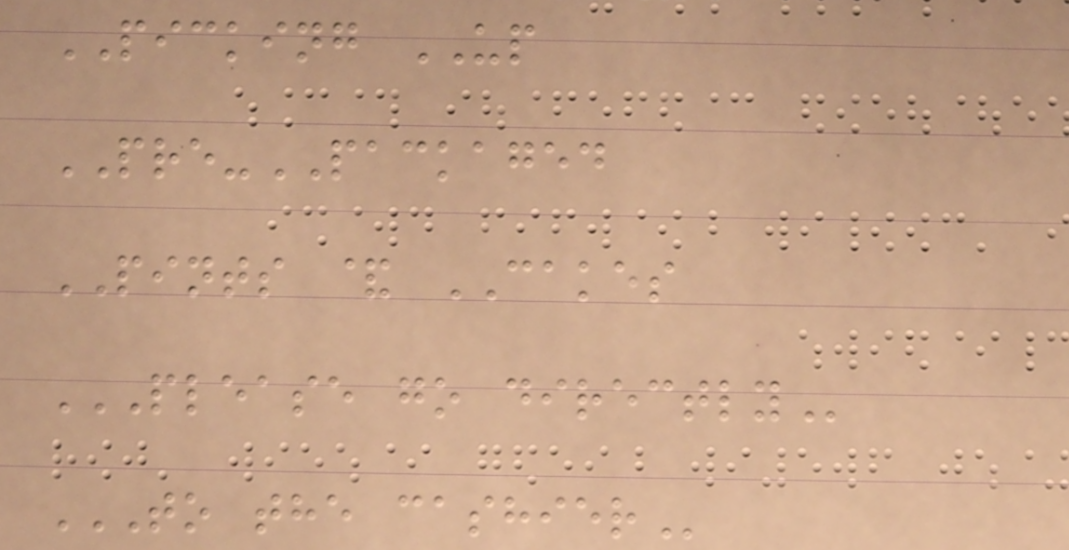PICKING UP
PRE-PACKAGED
PINTS & CAKES
PLEASE GO DIRECTLY
TO THE CASHIER
